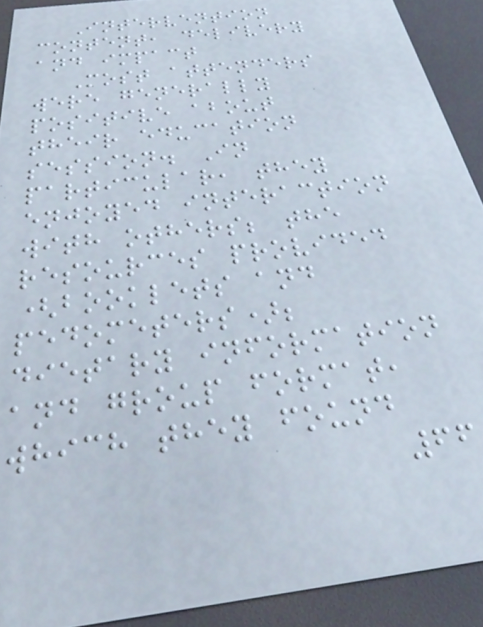Intervention
content, delivery
and impact
Most attenders
were generally
positive about
their education
session. In
particular, they
enjoyed interaction
with others; the
resources provided
(booklets and
pedometers);
dietary information
and group format,
which they found
66
